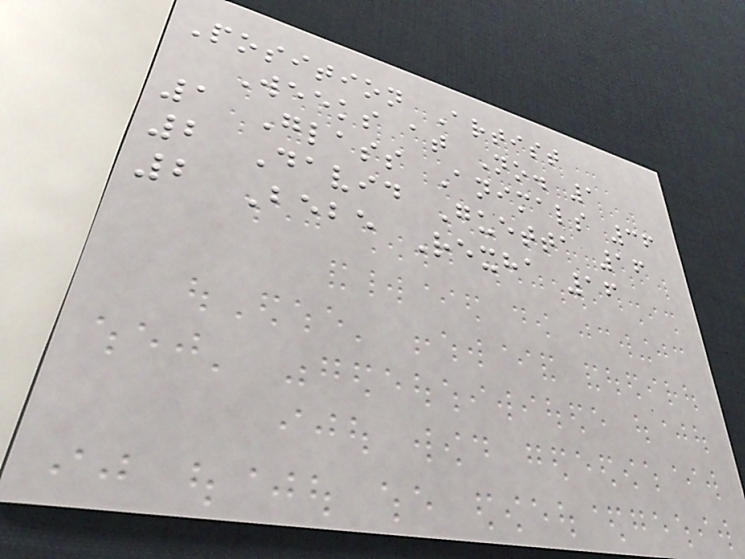Position Artist
Weeks at No. 1
1 Glass Animals 36
2 David Guetta 16
2 Bebe Rexha 16
